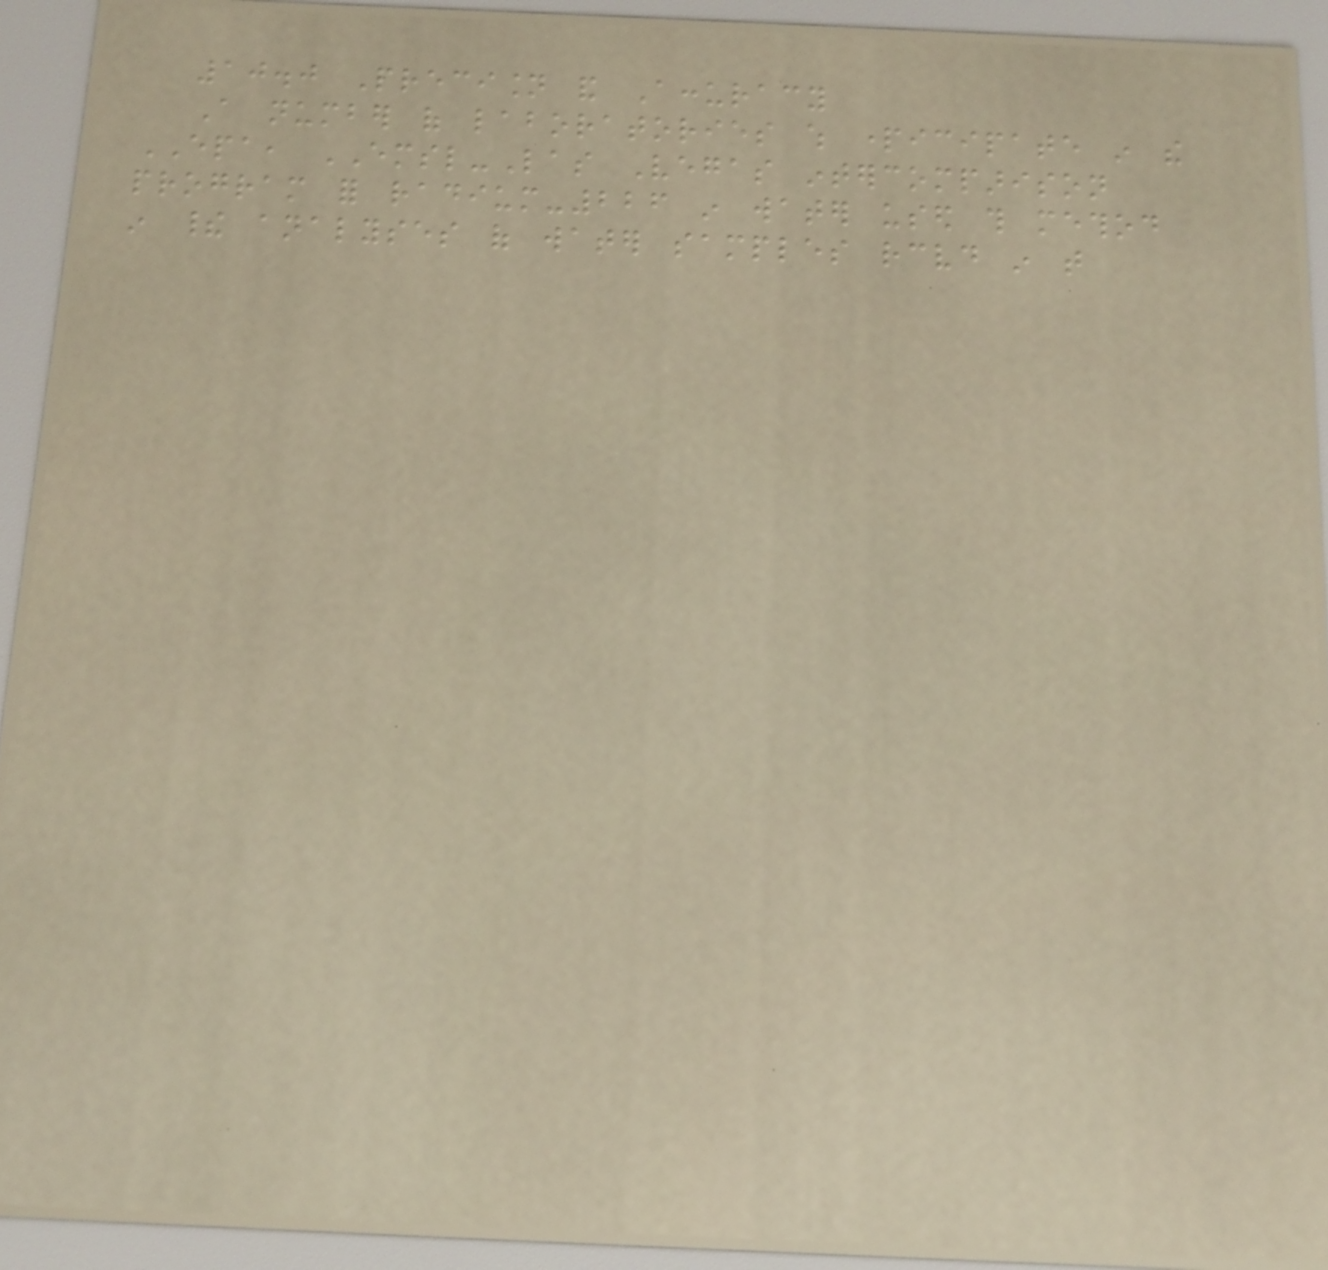10.0 Precision and Accuracy
A number of laboratories which participate in the
EPA, EMSL-Las Vegas intercomparison
program for radium-226 in water used this method
in their analyses of water samples received in that
